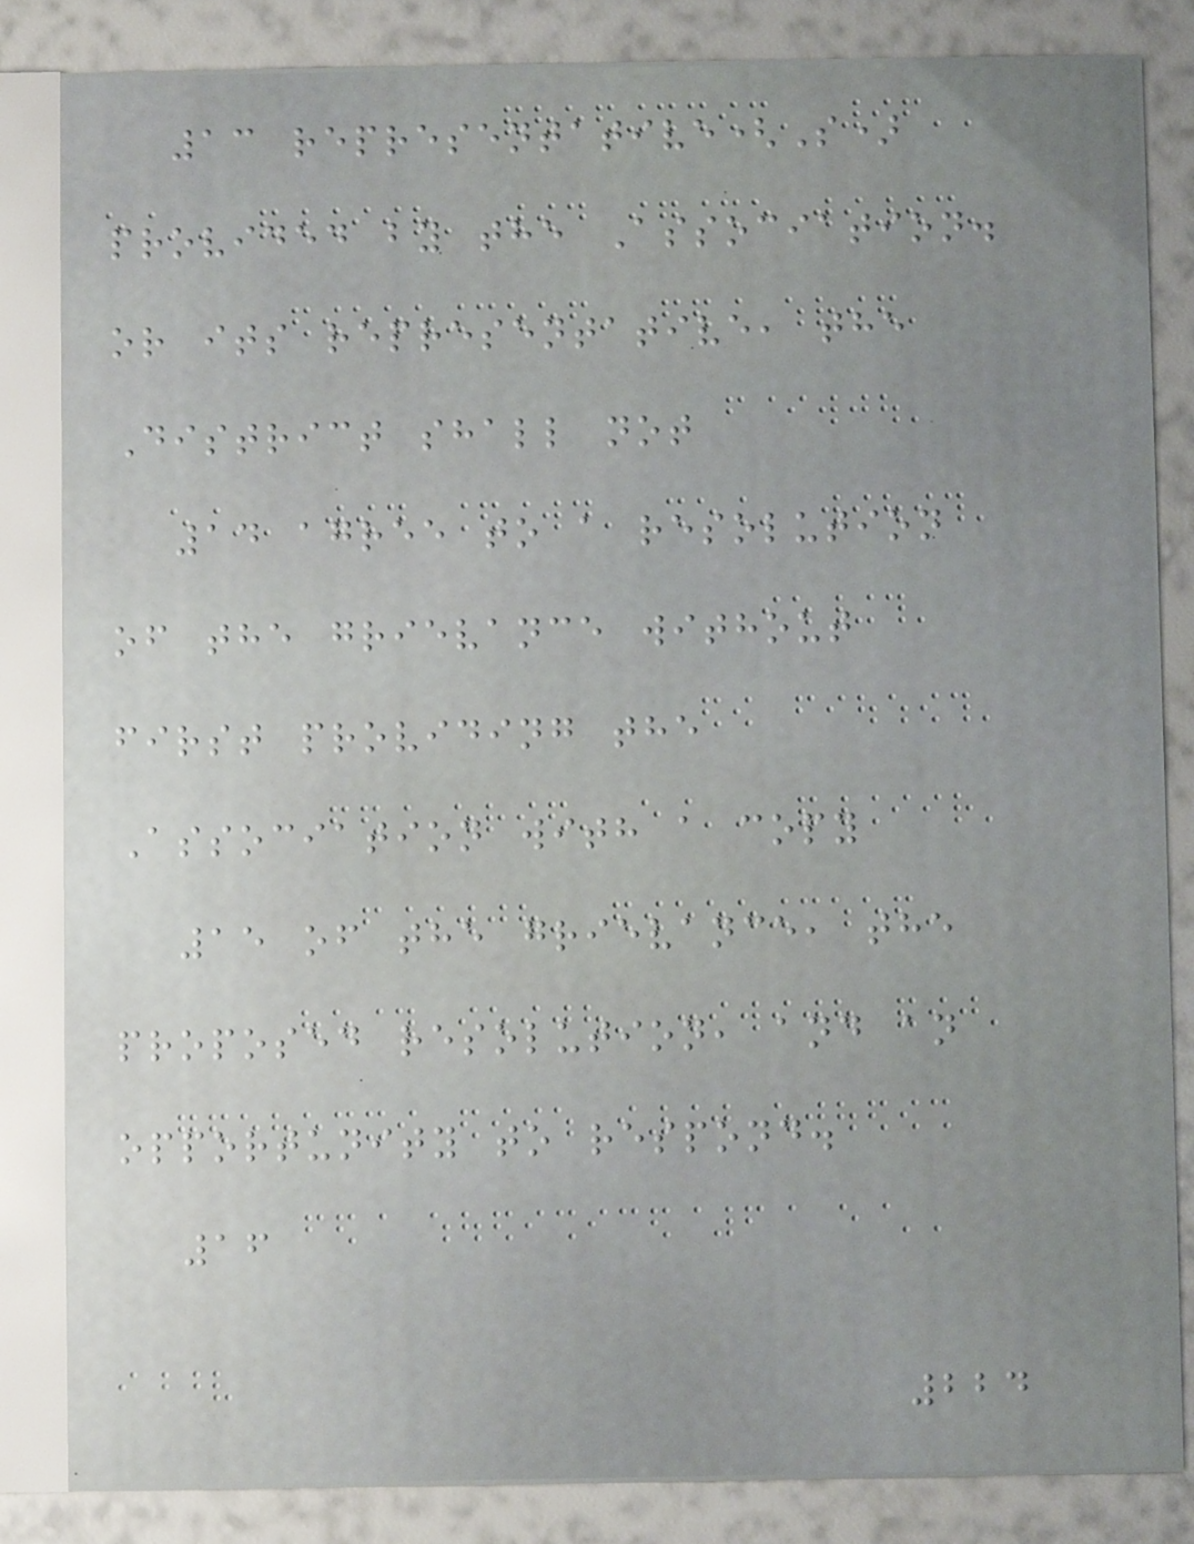13 representative(S)
provided by the Association.
or its representative, the
District shall not
14 agree to a resolution
of the grievance without
first providing the
Association with a copy
15 of the grievance, the
proposed resolution, and an
opportunity to respond.
16
224
